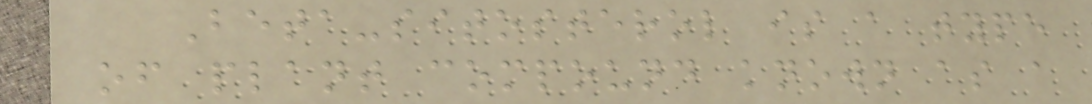Beta-sitosterol is a type
of plant compound known as a
